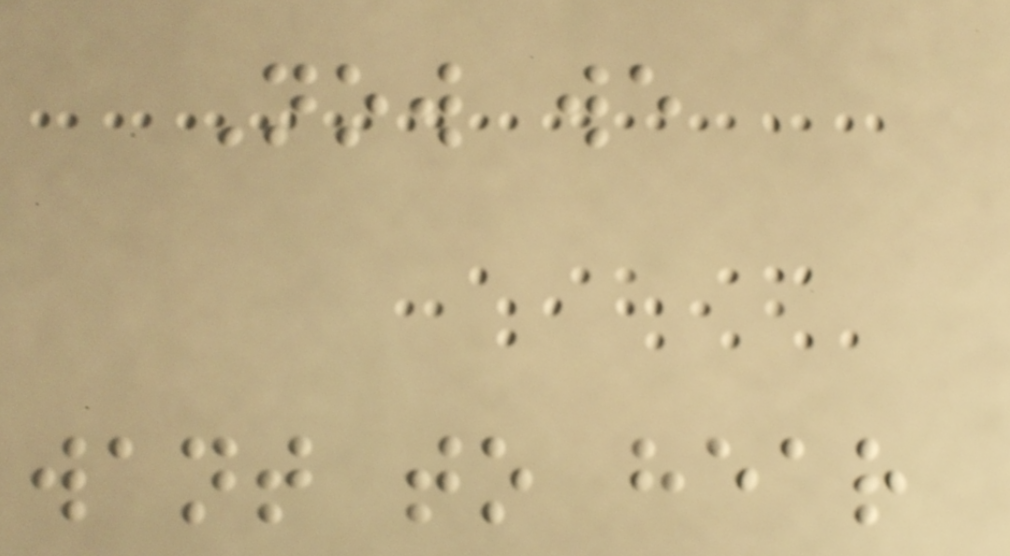Now we
want to hear
